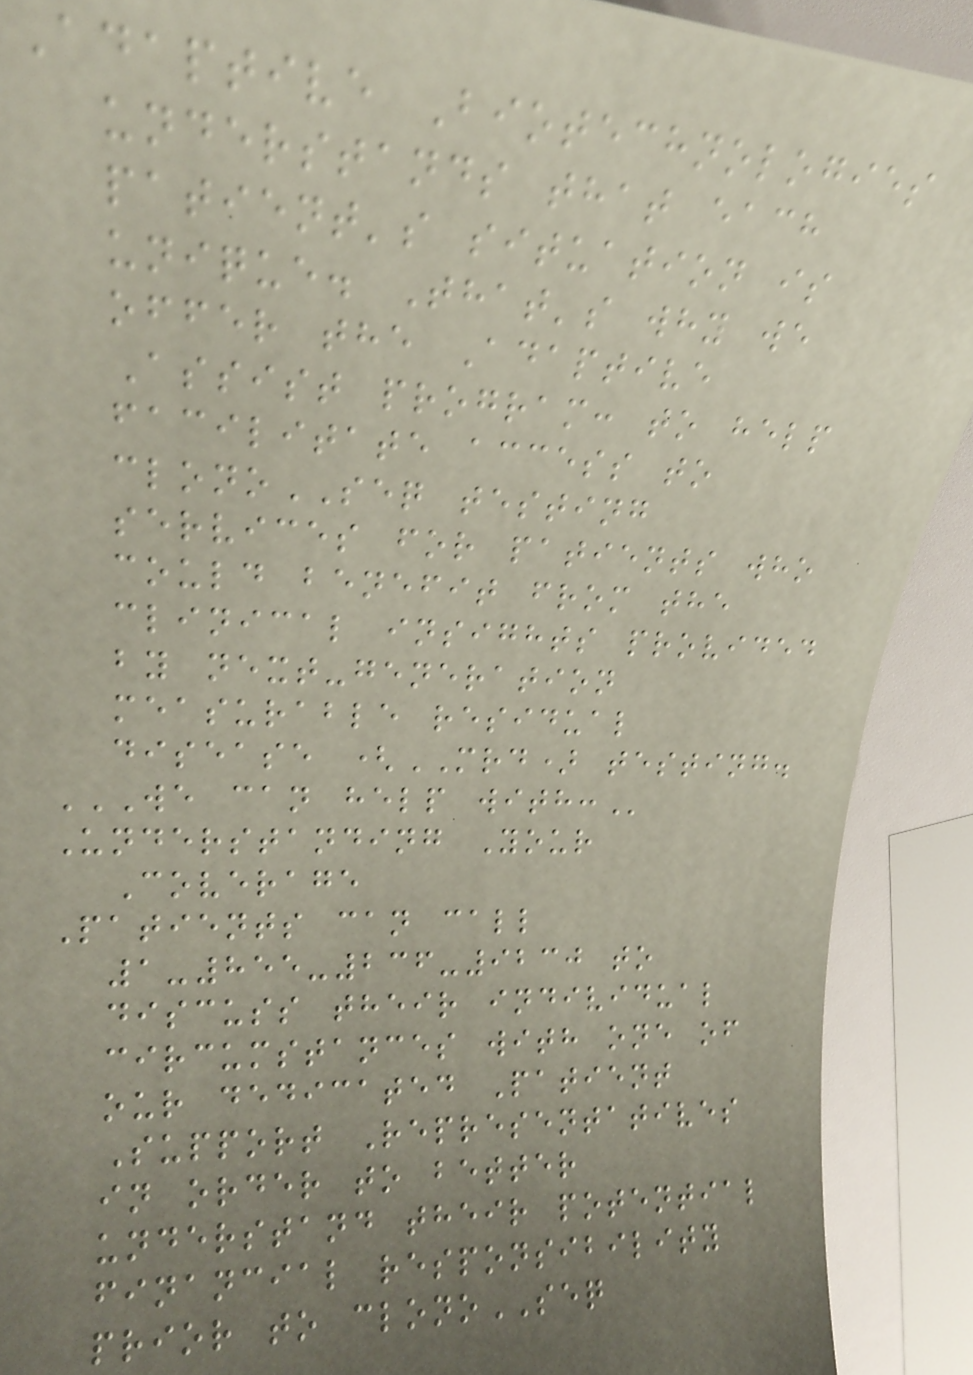Adaptive Biotechnologies
understands that each
patient's situation is
unique. That's why we
offer the Adaptive
Assist program: to help
facilitate access to
clonoSEQ testing
services for patients who
could benefit from the
clinical insights provided
by next-generation
measurable residual
disease (MRD) testing.
WE CAN HELP WITH:
Understanding Your
Coverage
Patients can call
1-855-236-9230 to
discuss their individual
circumstances with one of
our dedicated Patient
Support Representatives
in order to better
understand their potential
financial responsibility
prior to clonoSEQ
